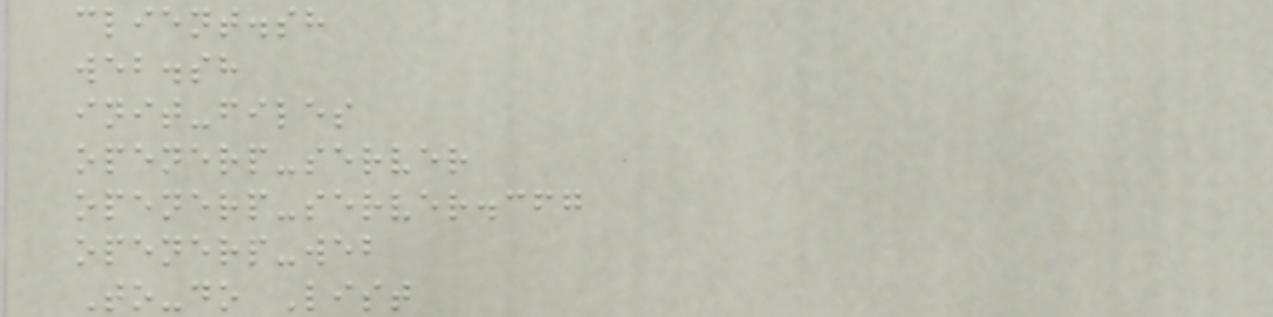client.sh
web.sh
init-files
openerp-server
openerp-server.cfg
openerp-web
To-do List
